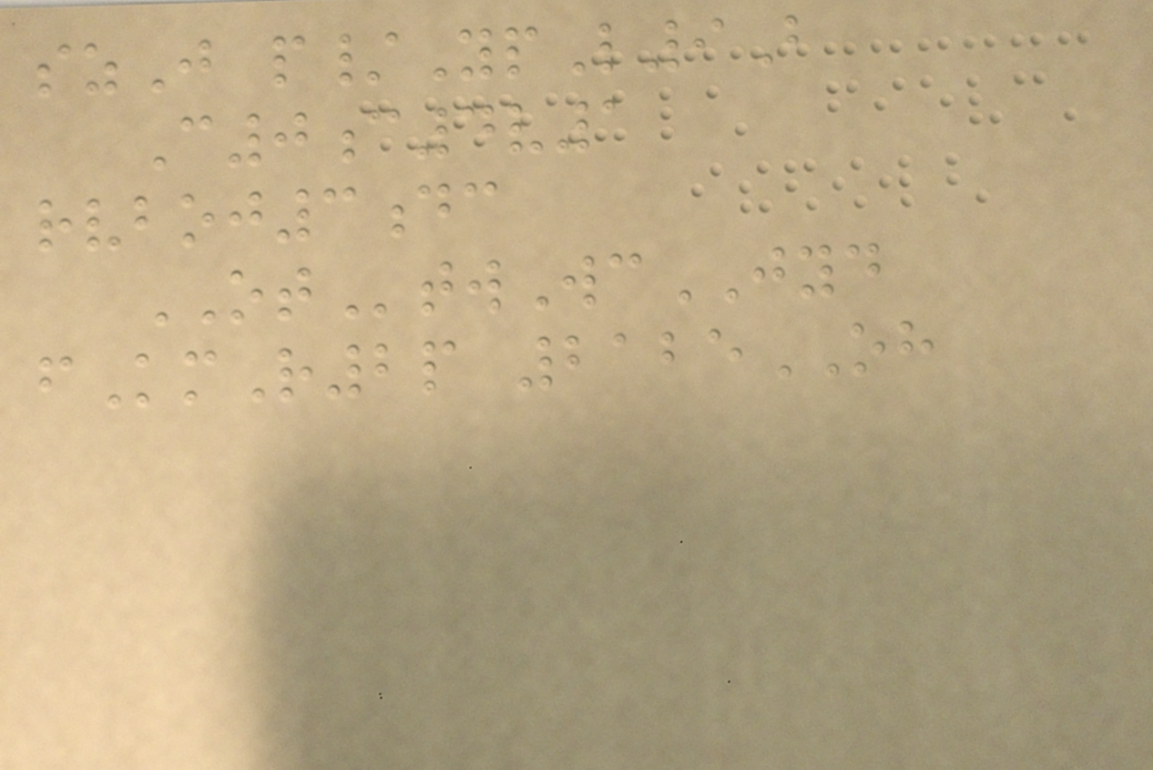szJ p/YpL9B
C0c4v1
rvboj3dc
OTtwWcJYD
fKmR2p 2125OH
